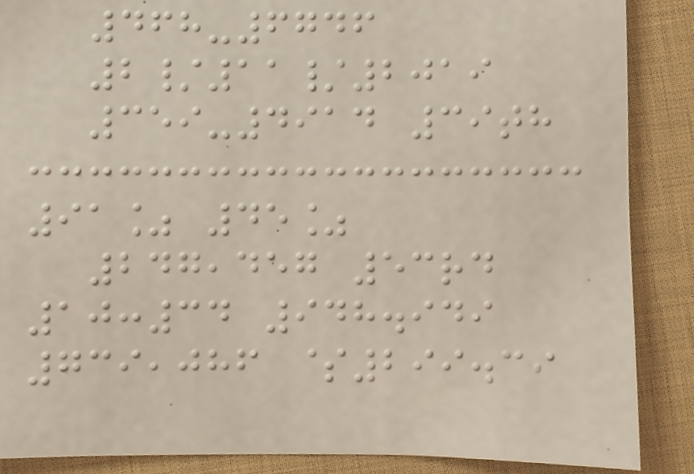468-6746
2/11/2019
359-4914 39th
91% 45%
247,457 53rd
10:34 948.949
739,086 $299.39
